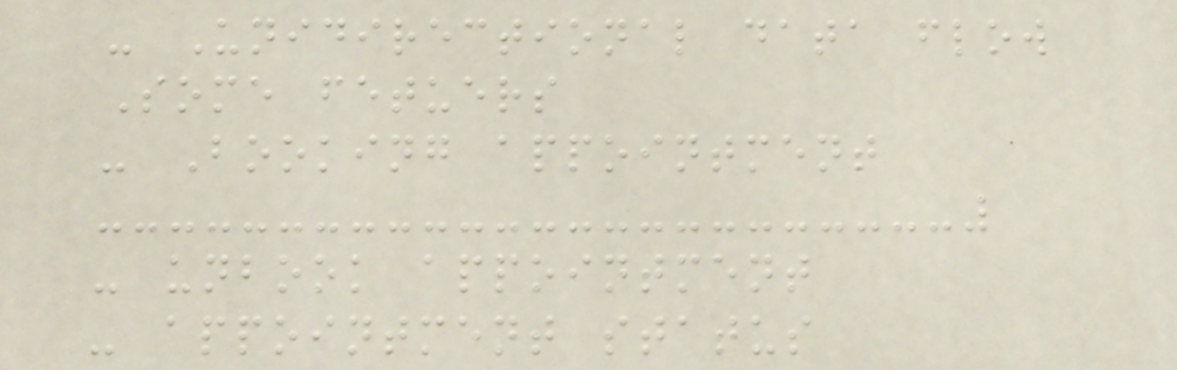- Unidirectional data flow
Some fetuers
- Booking appointment
- unbook appointment
- appointment status
